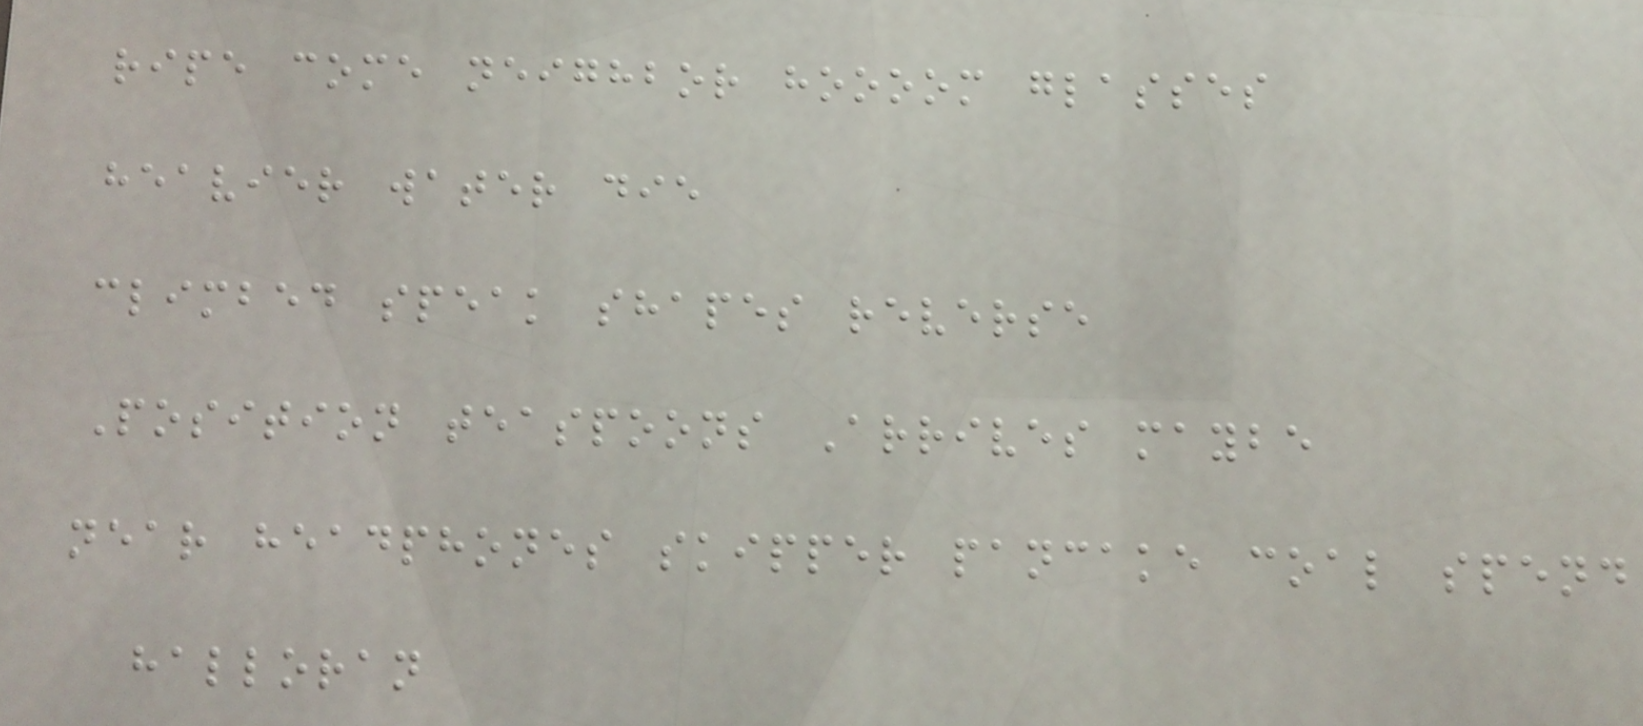ripe come neighbor hoooom glasses
heavier water die
climbed speak shapes reverse
Position teaspoons Arrives maybe
near headphones skipper pancake coal spend
halloran
